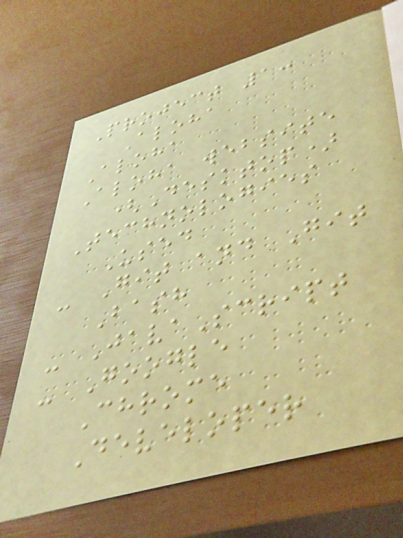Project 1:
Aloha
Aloha
Aloha website
(Desktop)
Technologies
Used
- Git and Git
Bash
- JavaScript
- Google
Chrome
Developer
